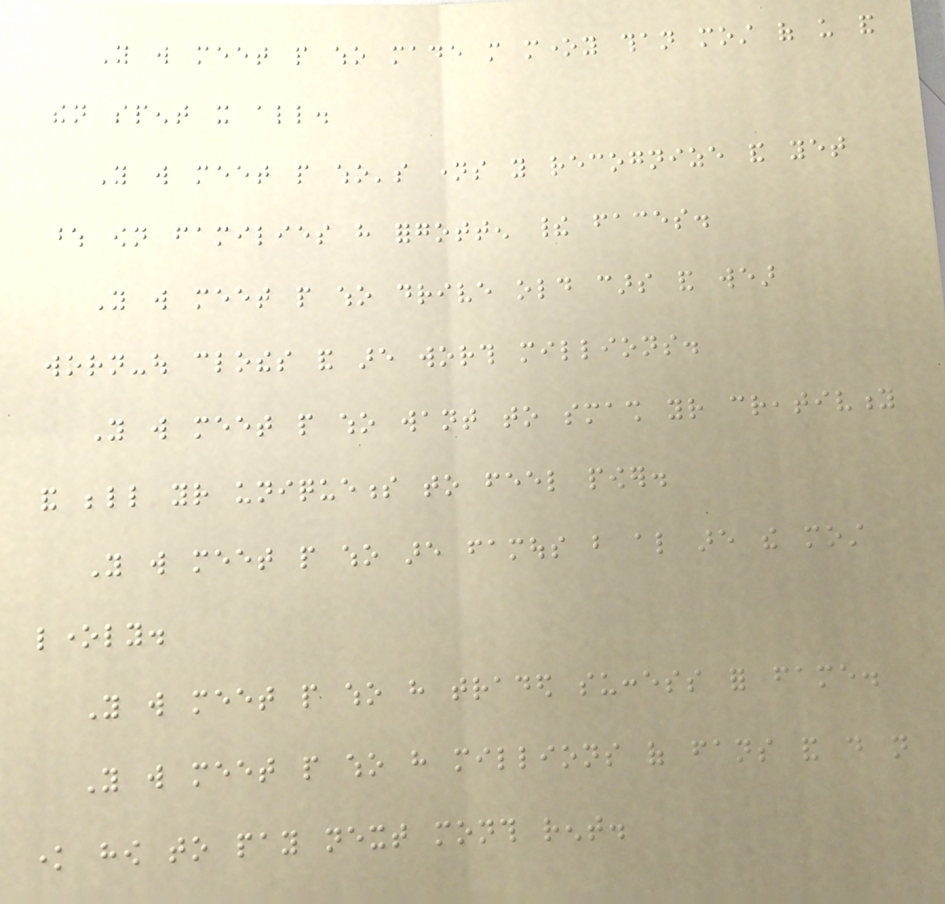You will meet people who made more money than most of us and
then spent it all.
You will meet people who's names you recognize and yet
whose own families have forgotten their faces.
You will meet people who drive old cars and wear
worn-out clothes and are worth millions.
You will meet people who want to smash your creativity
and belittle your uniqueness to feel power.
You will meet people who are famous but also are the most
lonely.
You will meet people who have traded success for fame.
You will meet people who have millions of fans and do not
know how to pay next month rent.
